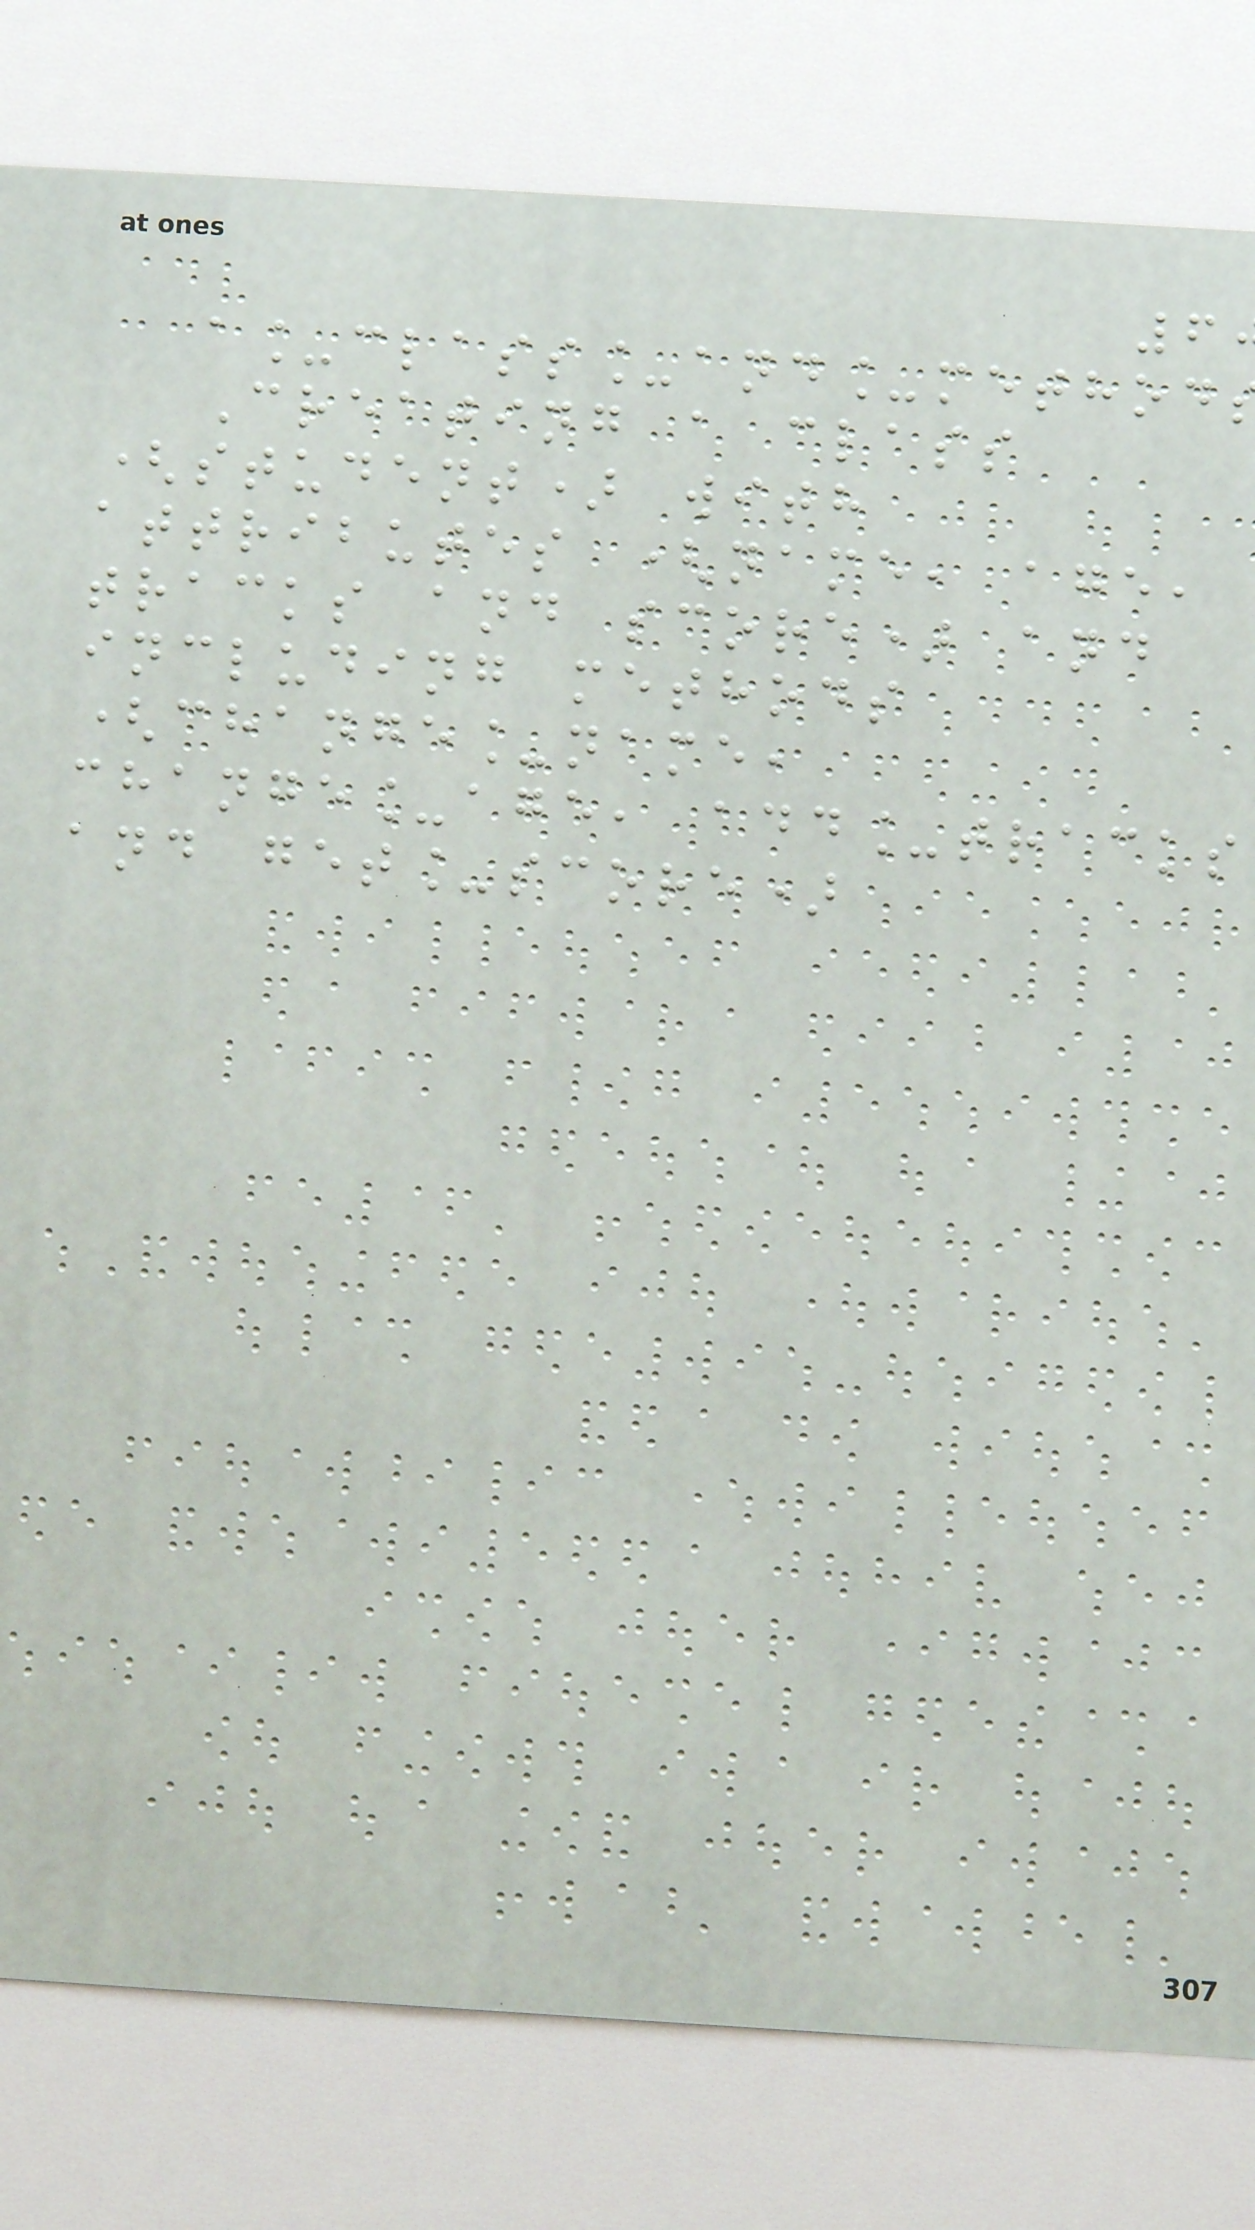a_class_and_method
Creating a class
(student) with
attributes (name, age,
tracks and score) and
including methods
(change_name,
change_age, add_tracks
and get_score)
